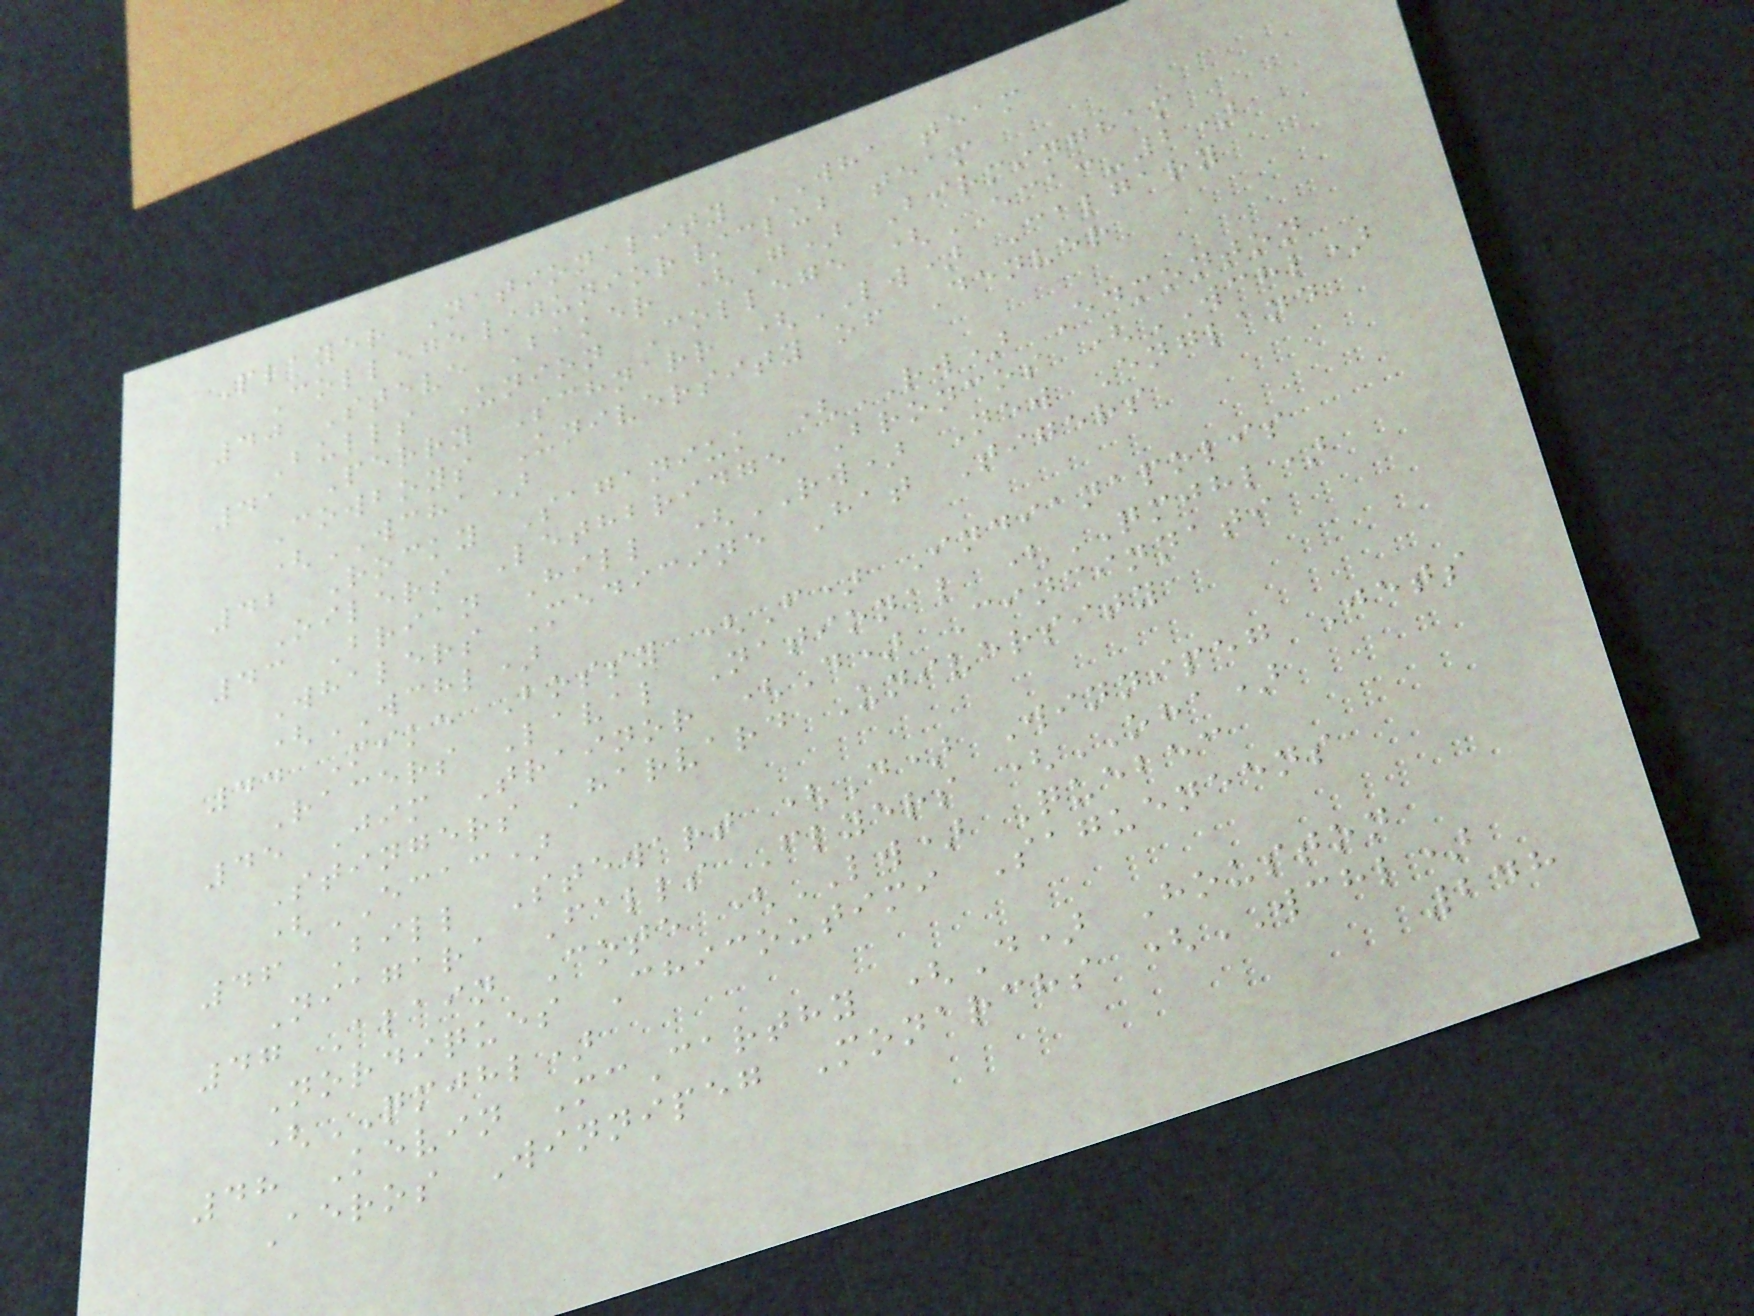Player Nationality WHA team
College/junior/club team
40 Steve Baker (G) Birmingham
Bulls Union College (ECAC-2)
41 Perry Schnarr (LW) Calgary
Cowboys University of Denver
(WCHA)
42 Rocky Saganiuk (RW) Edmonton
Oilers Lethbridge Broncos (WCHL)
43 Brian Hill (RW) New England
Whalers Medicine Hat Tigers
(WCHL)
44 Mike Bossy (F) Indianapolis
Racers Laval National (QMJHL)
45 Jim Trainor (D) Cincinnati
Stingers Harvard University
(ECAC)
46 Bill Stewart (D) Winnipeg Jets
Niagara Falls Flyers (OHA)
47 Alain Cote (LW) Quebec
Nordiques Chicoutimi Sagueneens
(QMJHL)
48 Kevin McCarthy (D) Houston
Aeros Winnipeg Monarchs (WCHL)
248
